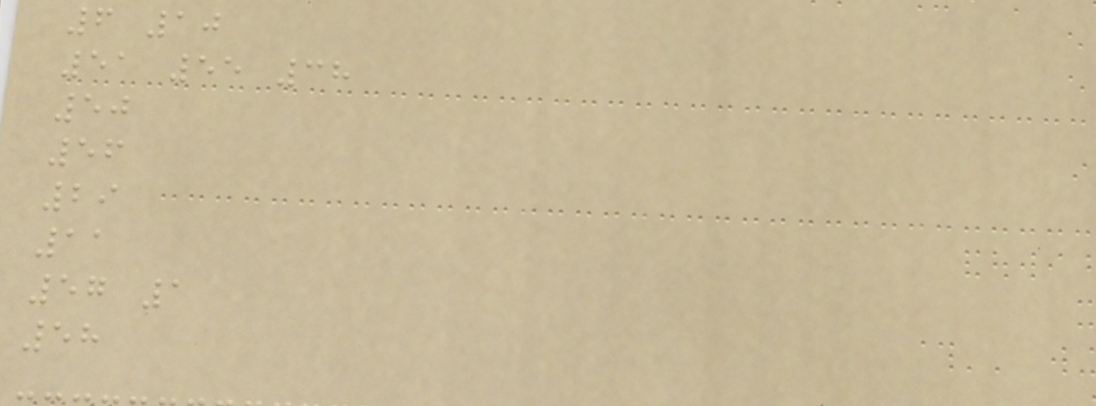6 10
51 55 38
50
56
29
11
57 1
58
